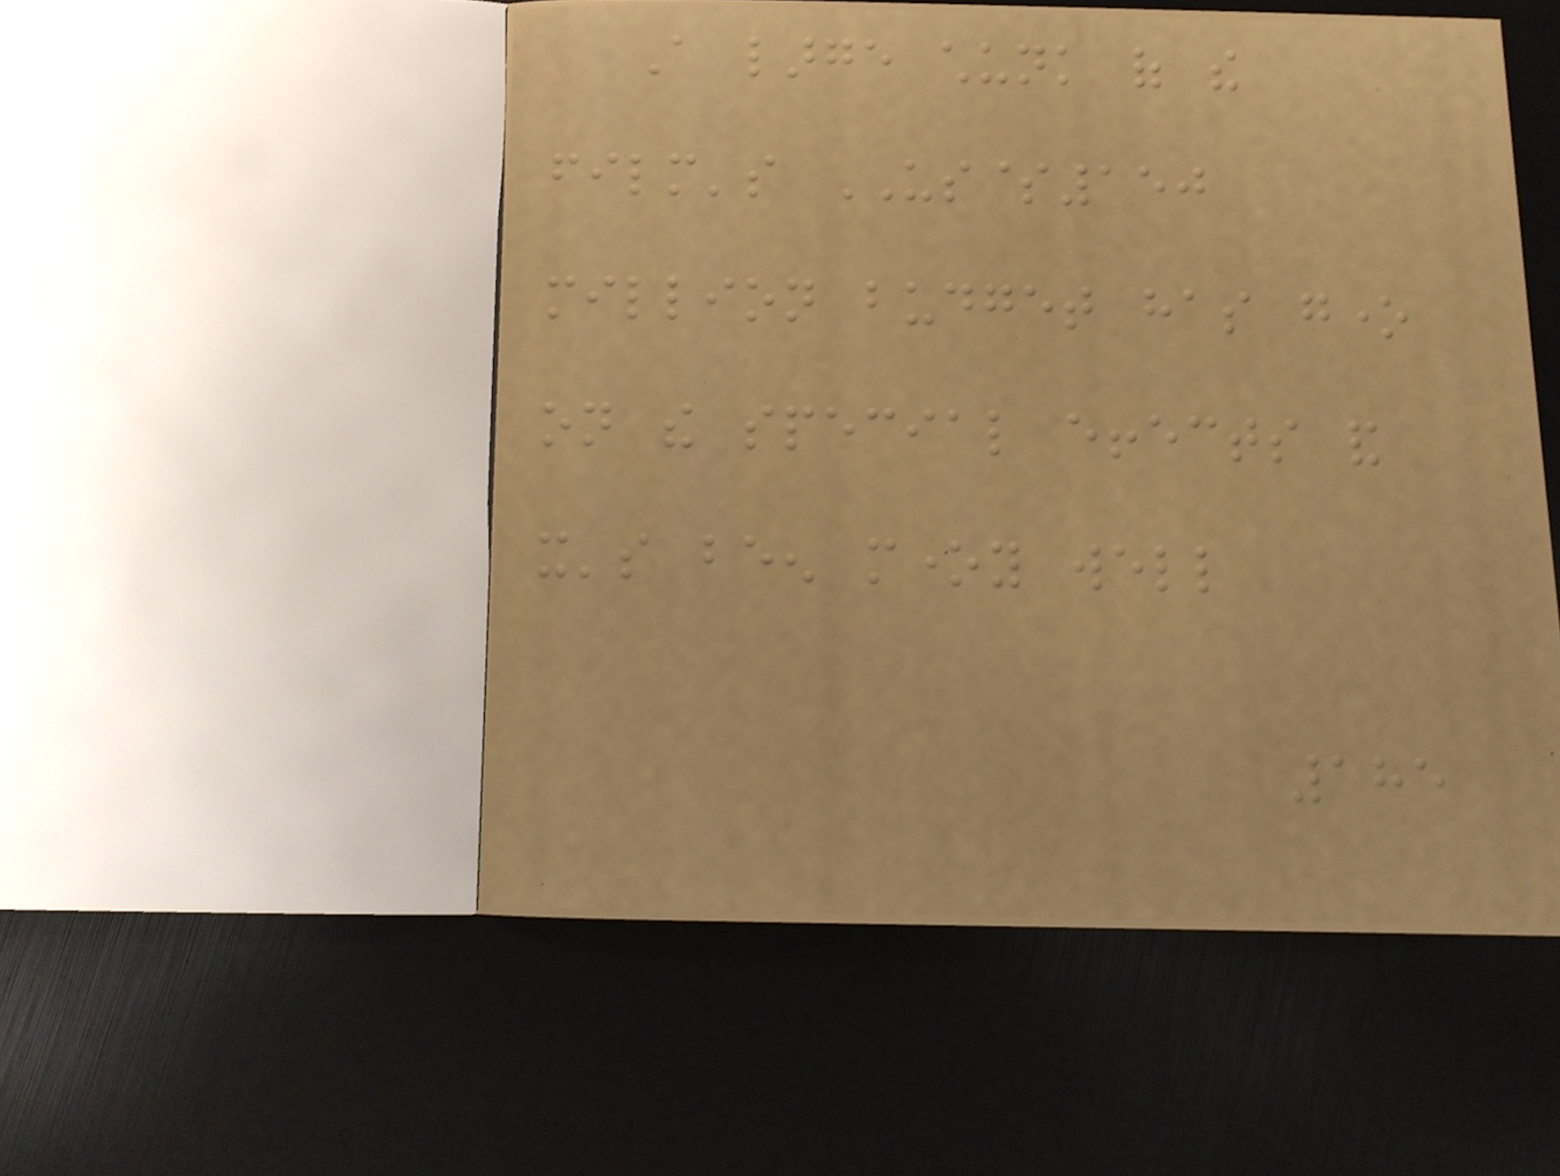A large chunk of the
film's US$150
million budget has gone
on the special effects and
it's been money well
185
